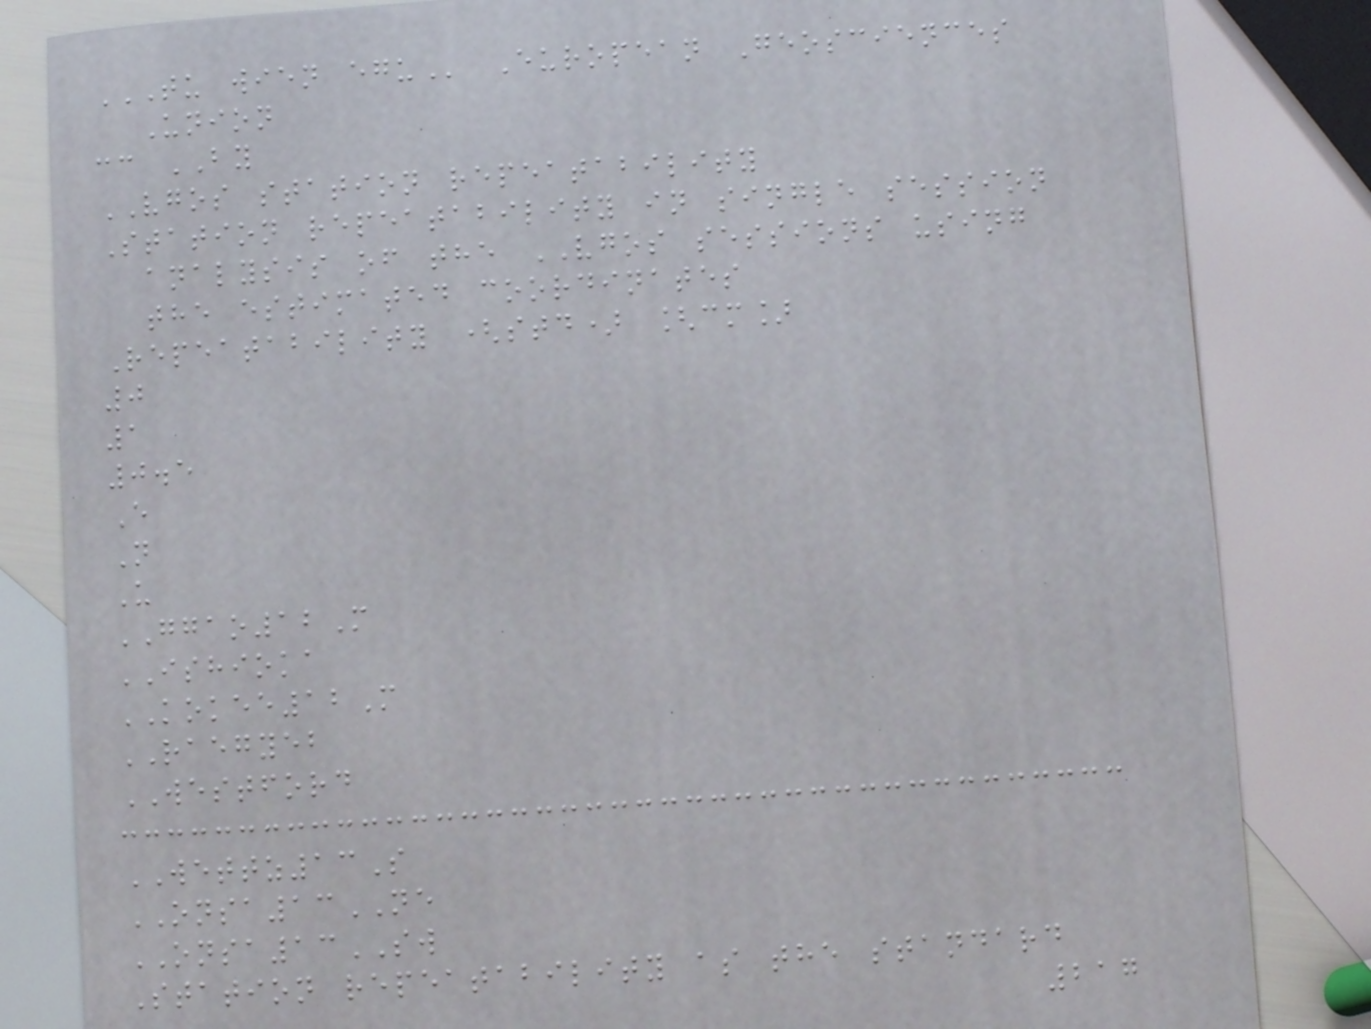TU WIEN EGU European Geosciences
Union
cc BY
VGOS station repeatability
Station repeatability in single session
analysis of the VGOS sessions using
the estimated coordinates
Repeatability (std) [cm]
0
1
0.5
E
N
U
GGAO12M
ISHIOKA
KOKEE12M
RAEGYEB
WESTFORD
WETTZ13S
ONSA13NE
ONSA13SW
Station repeatability as the standard
217
